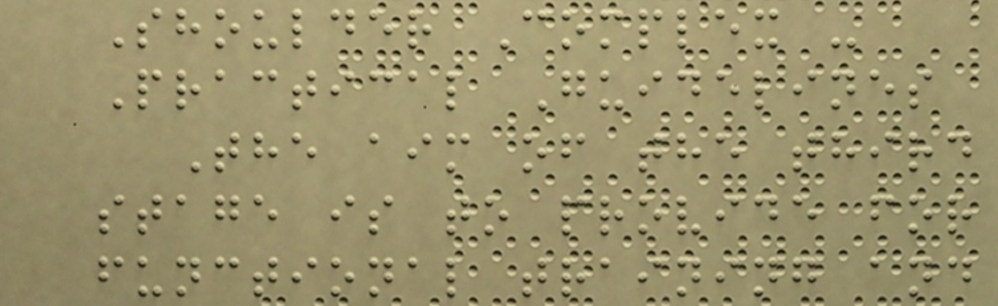Shoulder Complex -
Practical Guidelines
The aim of the third
stage is to provide for
functional training and
